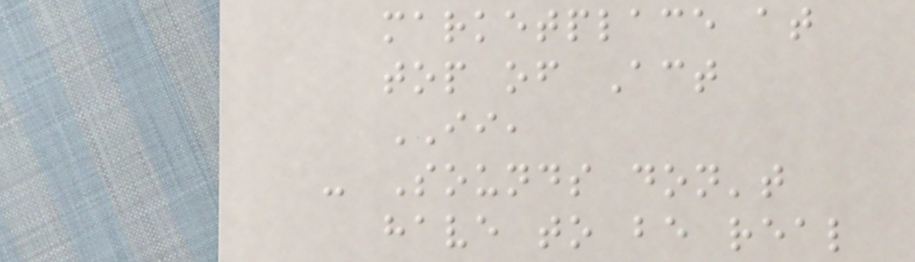marketplace at
top of Act
II,
- Sounds don't
have to be real
